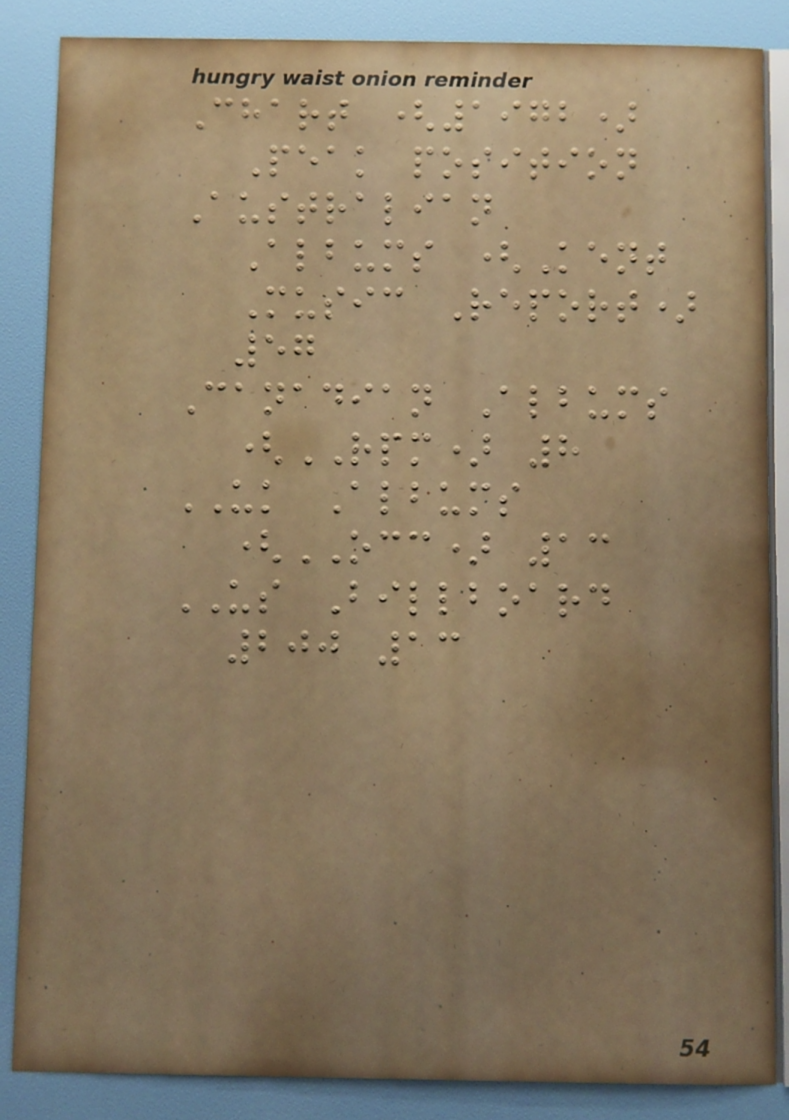Chart (1972)
Peak position
Australian
Albums (Kent
Music Report)
57
Canadian Albums
(RPM) 8
UK Albums
(OCC) 13
US Billboard
200 13
